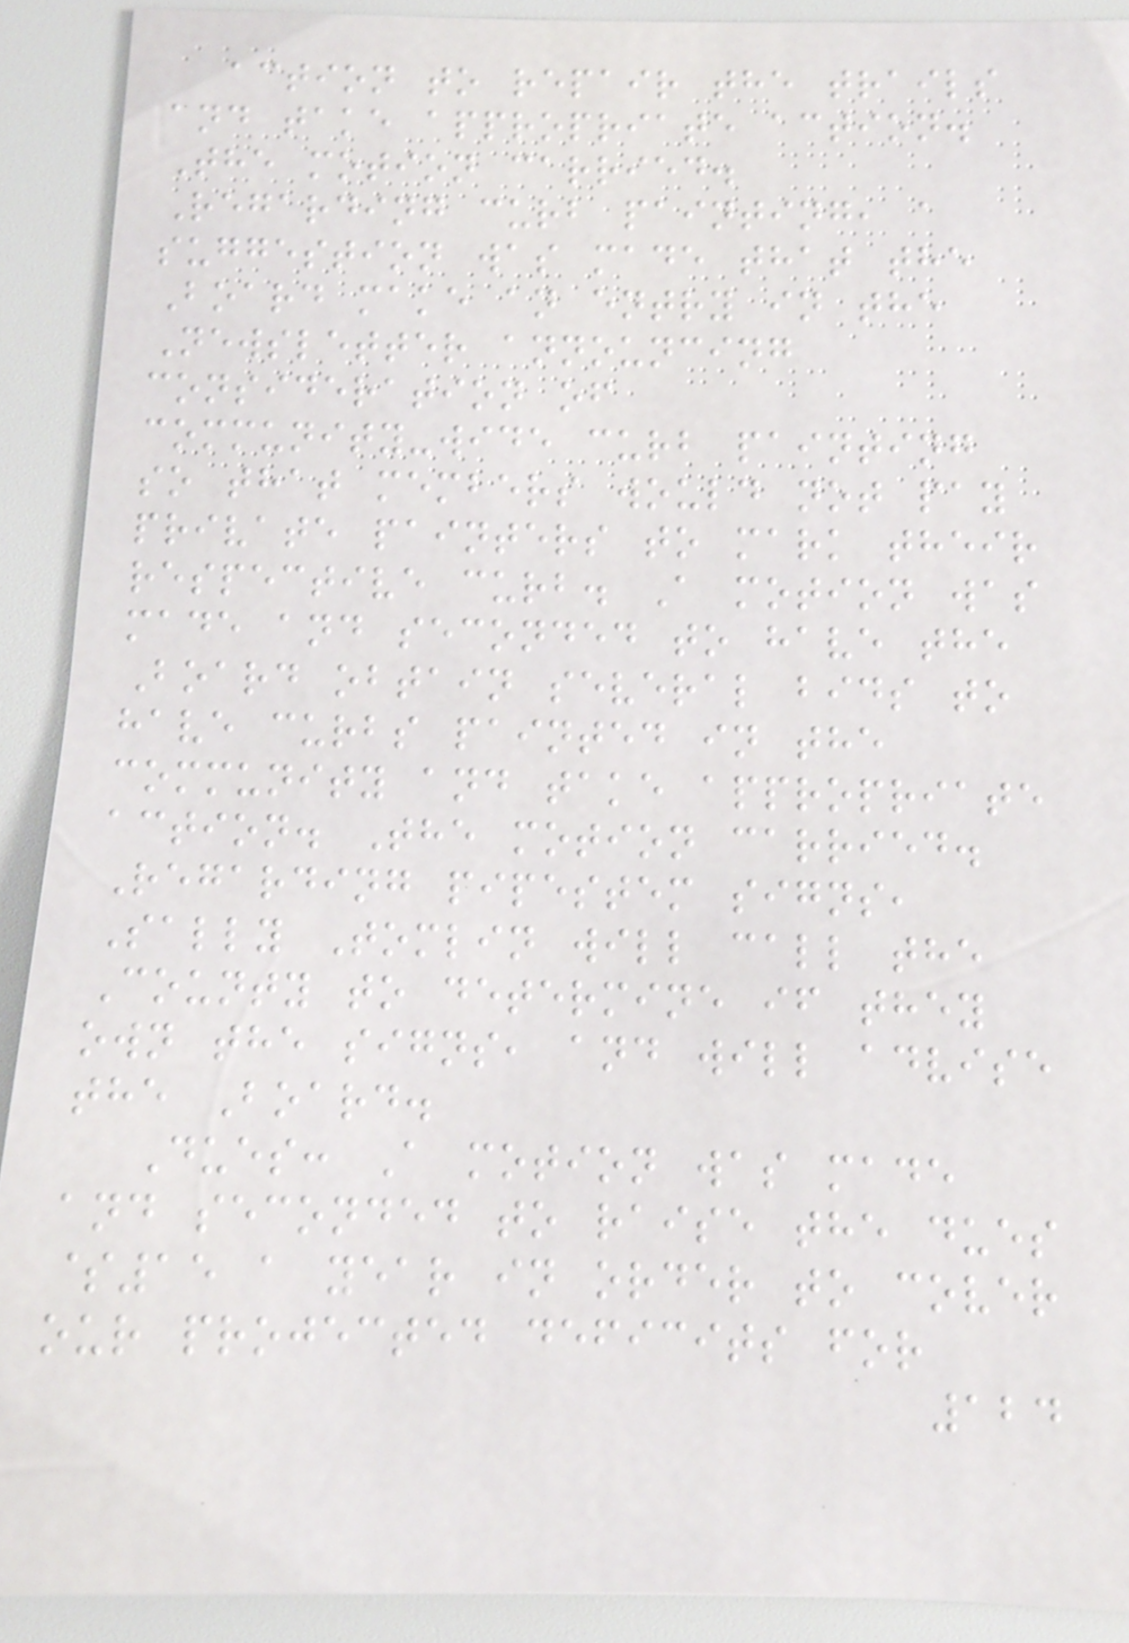action to repair the trails
and take appropriate action.
The motion carried.
Regarding curb painting, a
suggestion was made that the
Board make an entry in the
Newsletter announcing
consideration of
community-wide curb painting
so that members would not pay
private painters to mark their
respective curb. A motion was
made and seconded to have the
Board obtain several bids to
have curbs painted in the
community and take appropriate
action. The motion carried.
Regarding pipestem signs,
Sally Tomlin will call the
County to determine if they
own the signs, and will advise
the Board.
Dues: A motion was made
and seconded to raise the dues
$15 a year in order to cover
our projected deficits for
124
